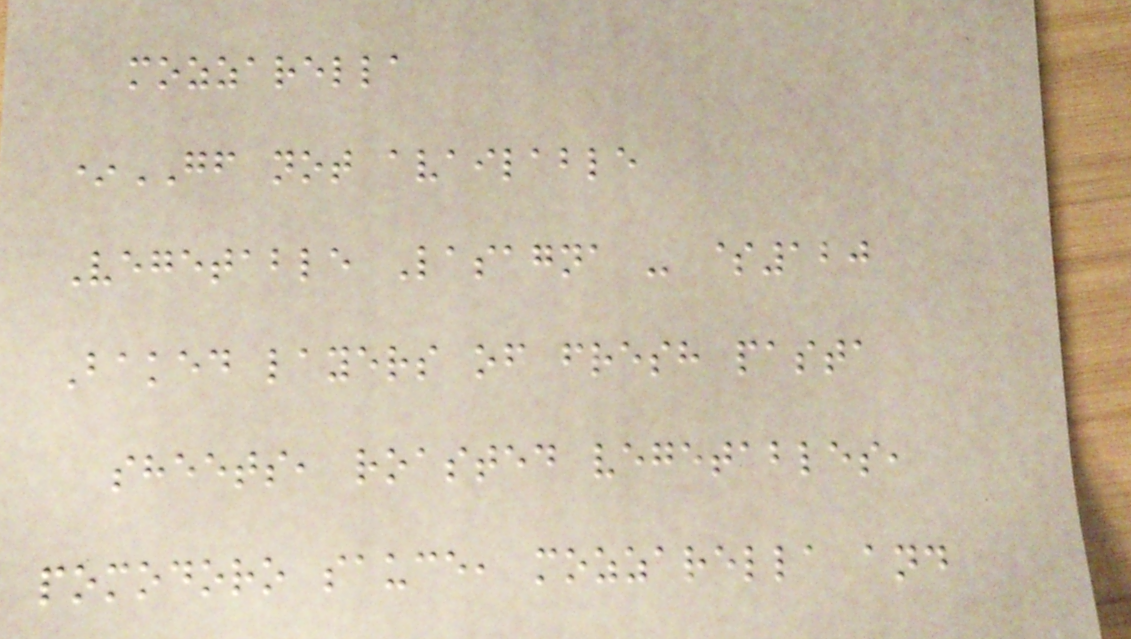mozzarella
*GF not available
Vegetable Lasagna - $120
Baked layers of fresh pasta
sheets, roasted vegetables,
pomodoro sauce, mozzarella and
